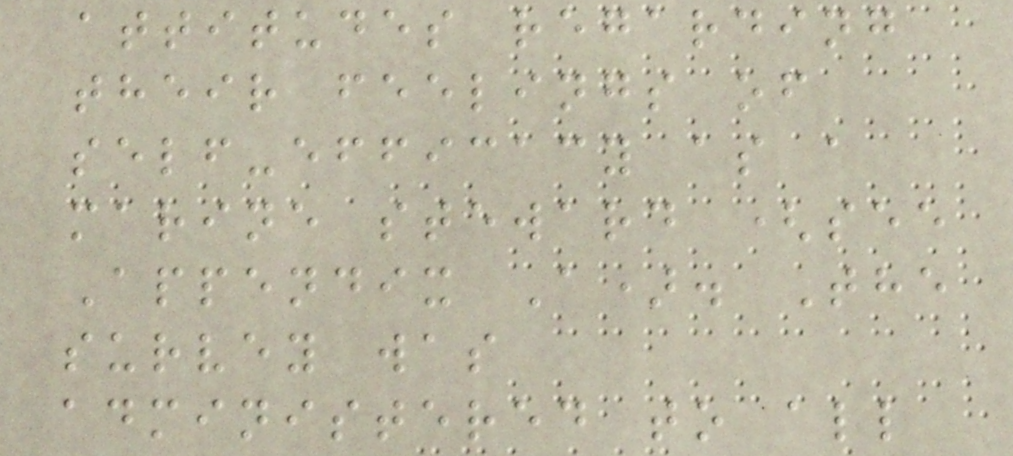attitudes regarding
their feelings of
self-efficacy as a
marine steward (see
Appendix A). The
survey was
administered to all
